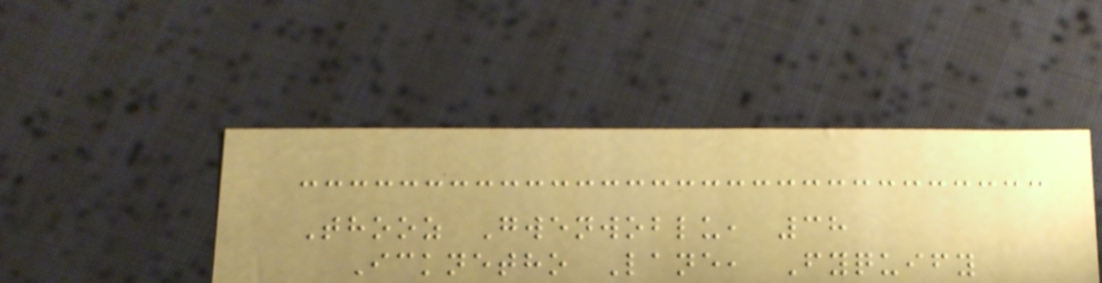Thooz Gwenwoblu, 38
Icknetho Lane, Fyquify
